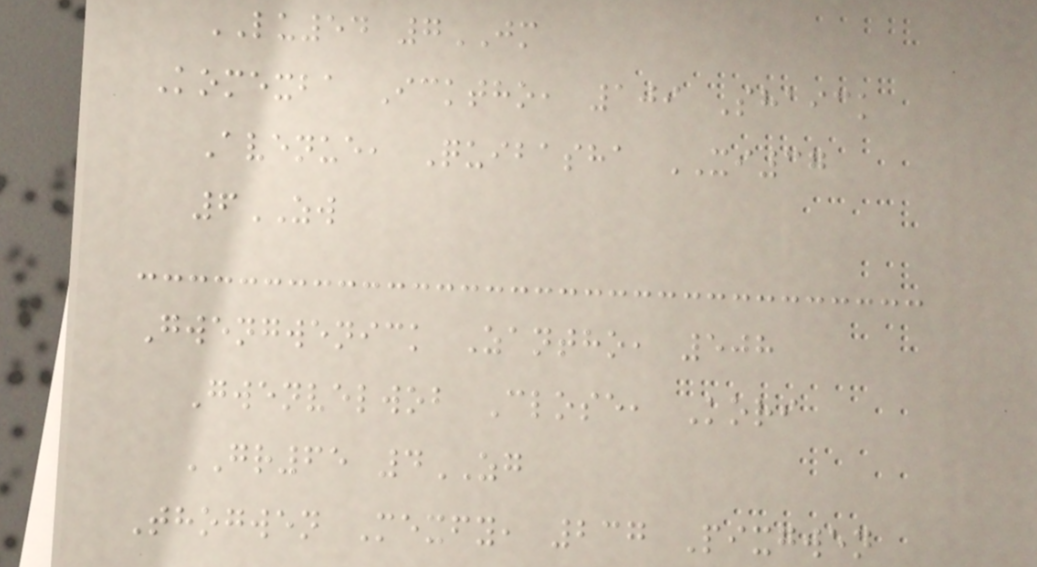LU54 7JM
Komexba Icktho, 109 Shaick
Avenue, Quibasha XI37
6ZW
Gwengwenick Zantho, 508
Gwenvelwob Close, Kori
GR65 4ZG
Thogwen Mexfy, 237 Pixgwen
